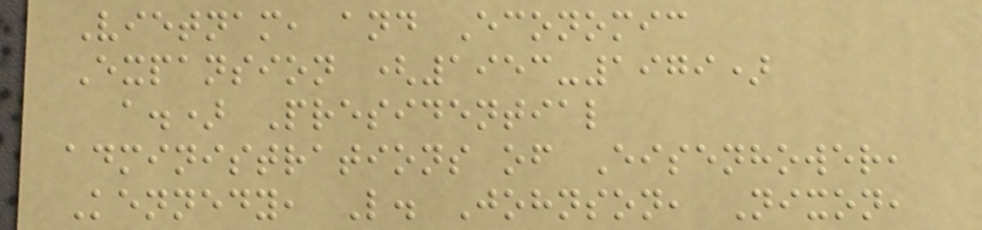Vietnam, and Economic
Expansion (1953-1979)
a.) Presidential
administrations of Eisenhower,
Kennedy, L. Johnson, Nixon,
